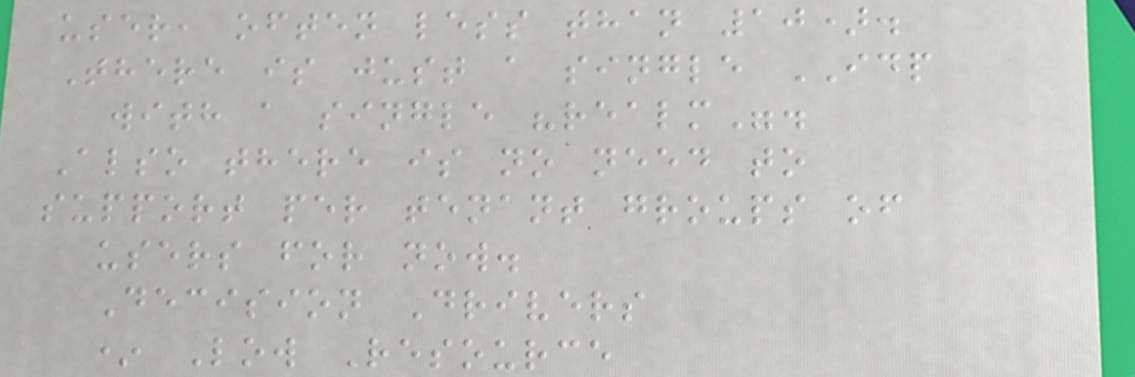user, often less than 10).
There is just a single IDP
with a single "realm".
Also there is no need to
support per tenant groups of
users for now.
Decision Drivers
* Low Resource
